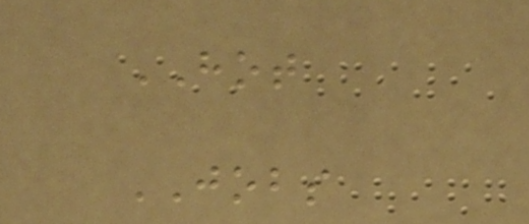HOT
JOBS
